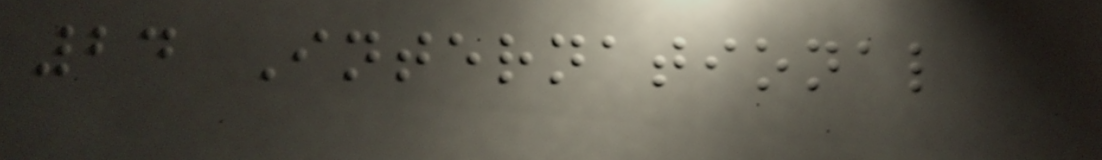24 International
